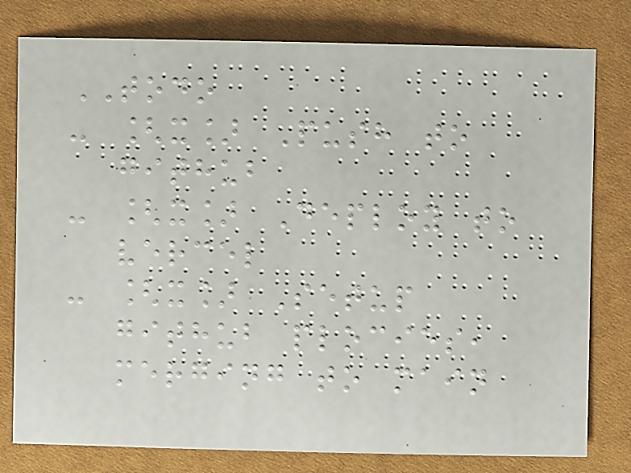TODO
- [x] Push to
github
- [x] Deploy to
vercel
- [x] Setup
github plocies,
merging to main
